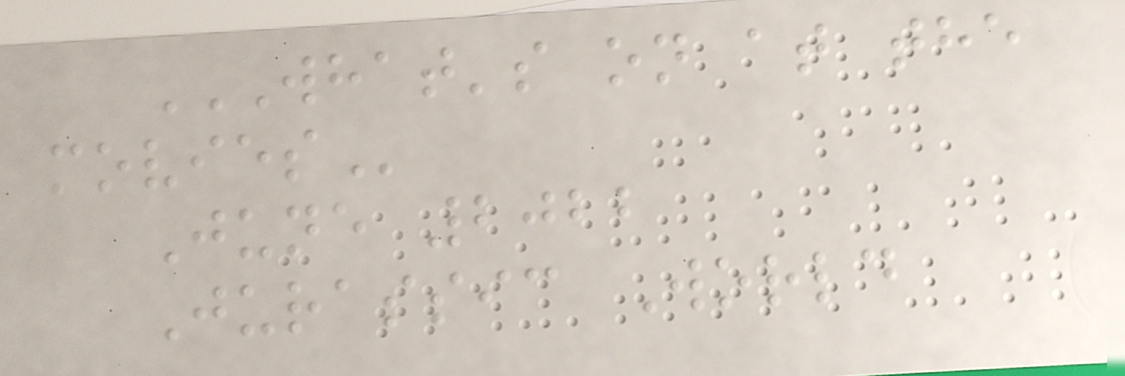WHAT'S ON AT THE
MOVIES
June 2022
Jurassic World
